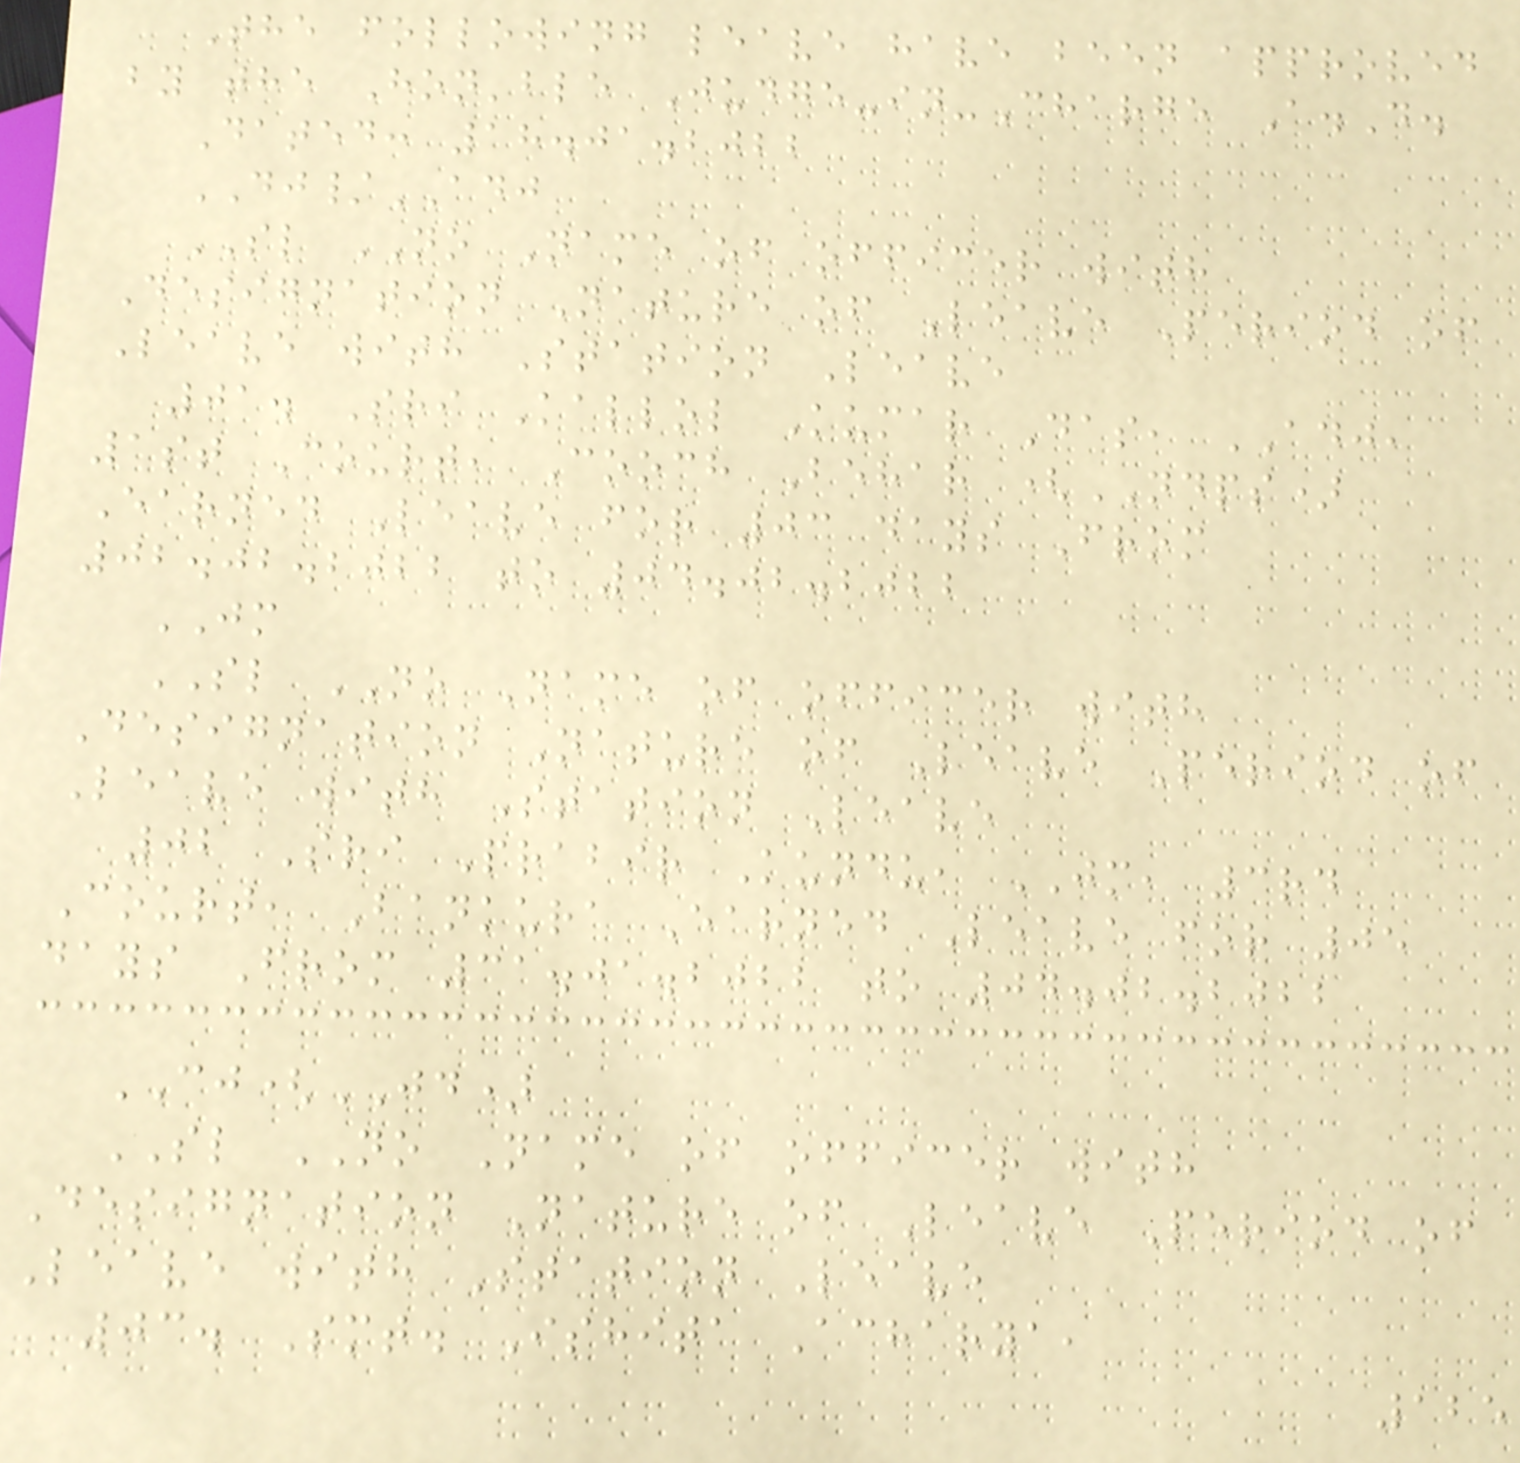The following leave have been approved
by the Hon'ble Judge-in-Charge A.D.
Dated: 18.01.2022
DJ/ADJ
SL NO Name of officer with
Designation Nature of Leave Period of
Leave with Station Leave
01. Sri Kallol Kumar Das, ADJ,
1st Court, Cooch Behar (NDPS)
Earned Leave for 03 days From
02.02.2022 to 04.02.2022
JM
SL NO Name of officer with
Designation Nature of Leave Period of
Leave with Station Leave
02 Sri Prabir Kundu, JM, 3rd
Court, Bankura Earned Leave for 05
days From 31.01.2022 to 04.02.2022
CJ(JD)
SL NO Name of officer with
Designation Nature of Leave Period of
Leave with Station Leave
03. Smt. Ishita Acharya,
125
